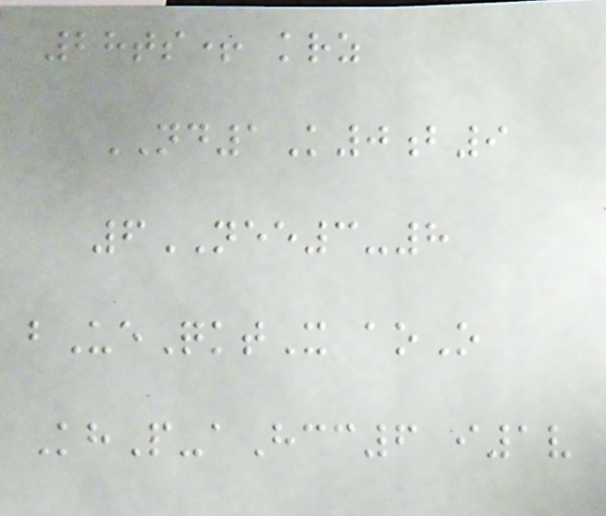28ts+ krz
ND1K0b9
6NEE3-8
bUeQktX aoO
KhP-aHcc6 i1v
